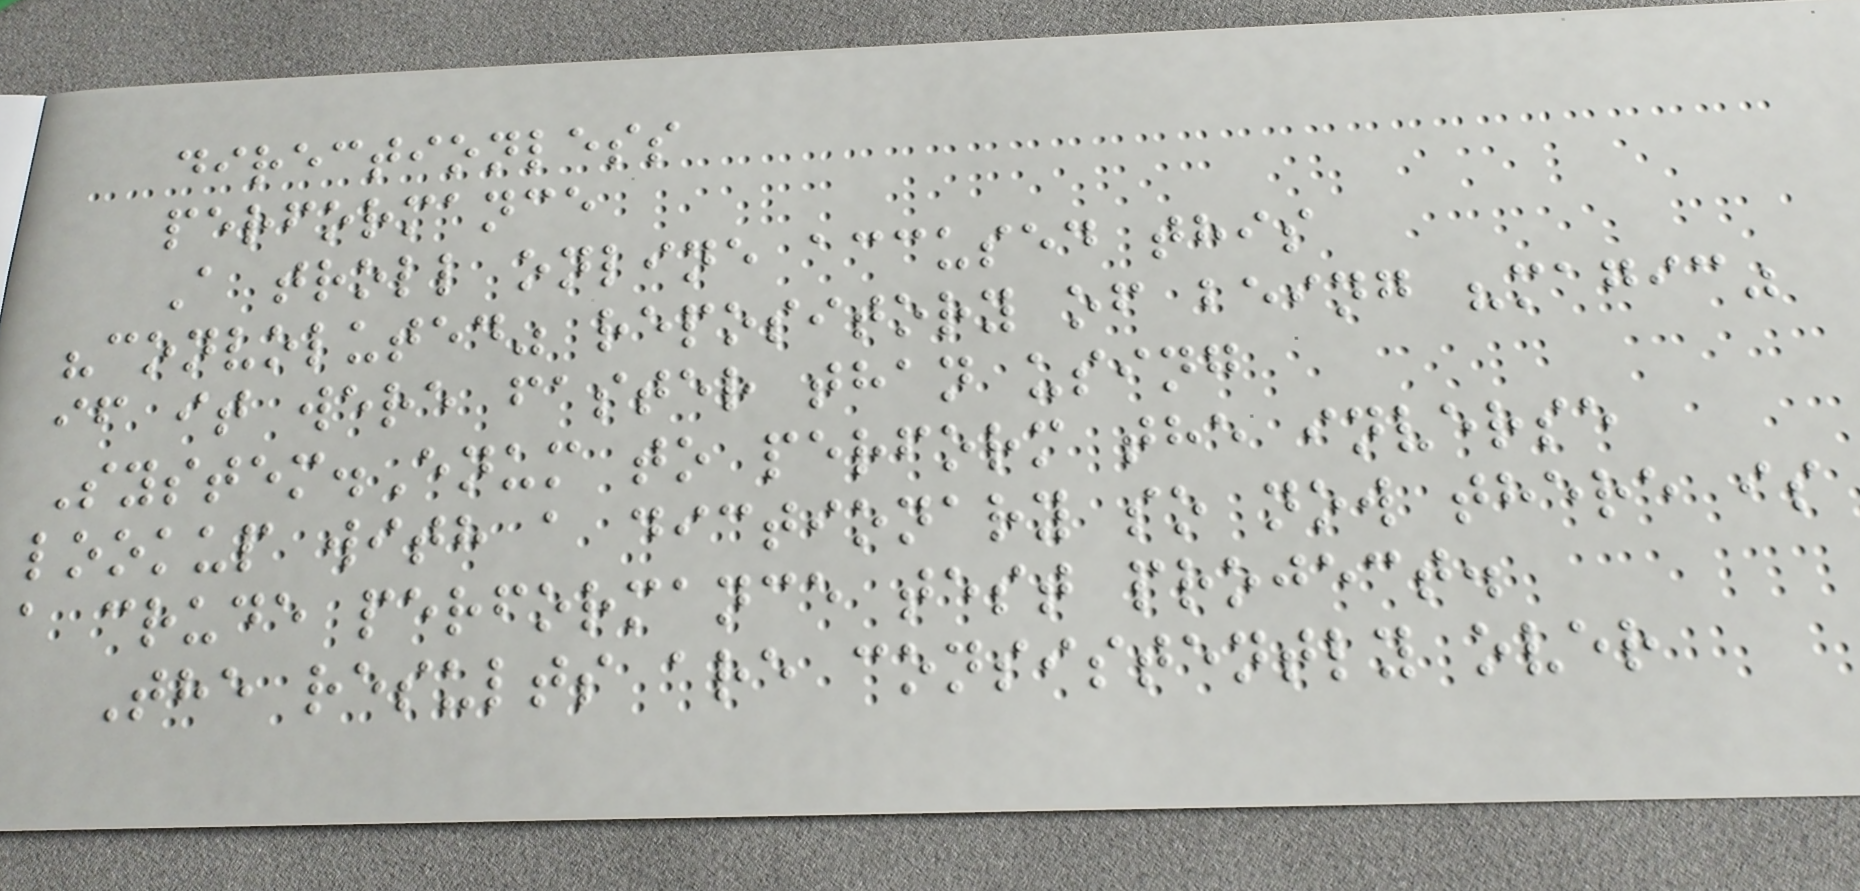directionless
performance
A troll online accused this
"convoluted" repository of being "magic"
if it were faster than using
System.Enum to perform the inverse
lookup with a dictionary so now there is
a crude performance test project.
The results are consistently over
